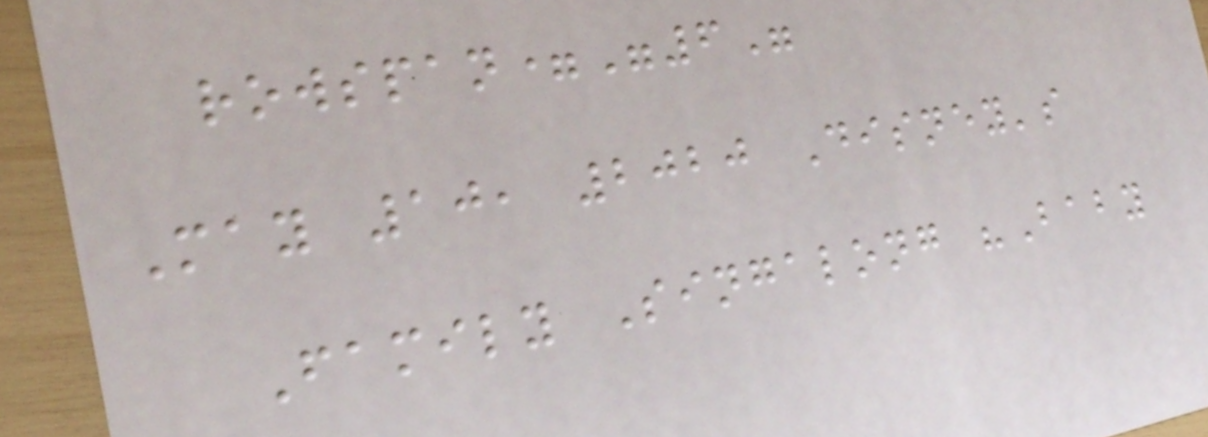rowspan="6"
May 10, 2020 Disney's
Family Singalong "Baby
